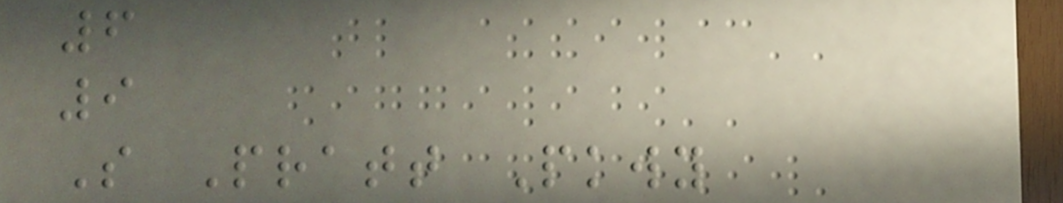6
9
S Pratt Pkwy
